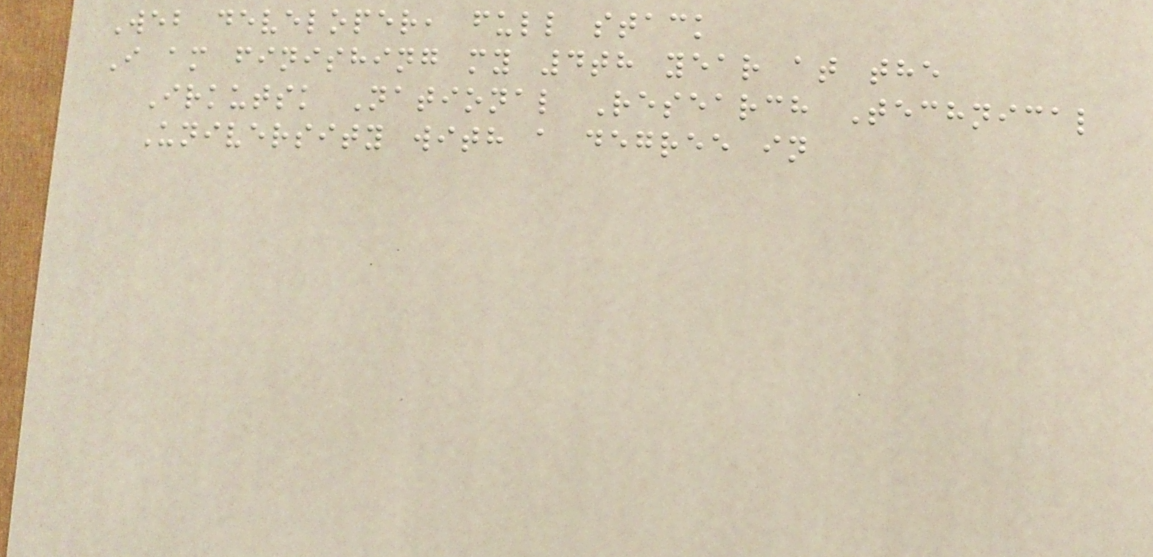Web developer, full stack
I am finishing my 4th year at the
Irkutsk National Research Technical
University with a degree in
